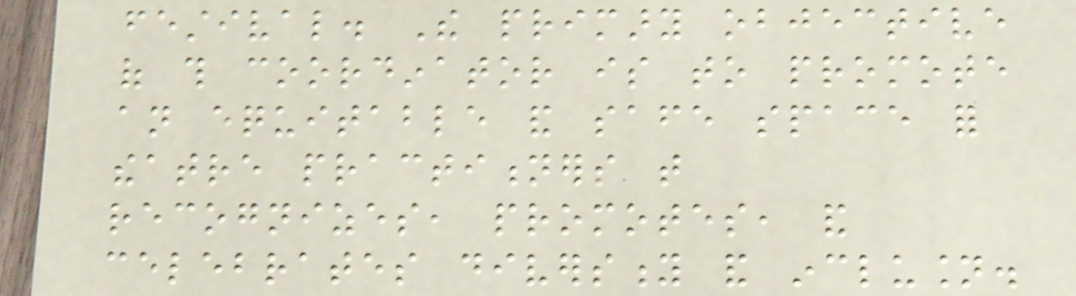festival. The primary objective
of this coordinator is to promote
an equitable and safe space for
theatre practitioners that
recognizes, promotes, and
celebrates diversity and inclusion.
